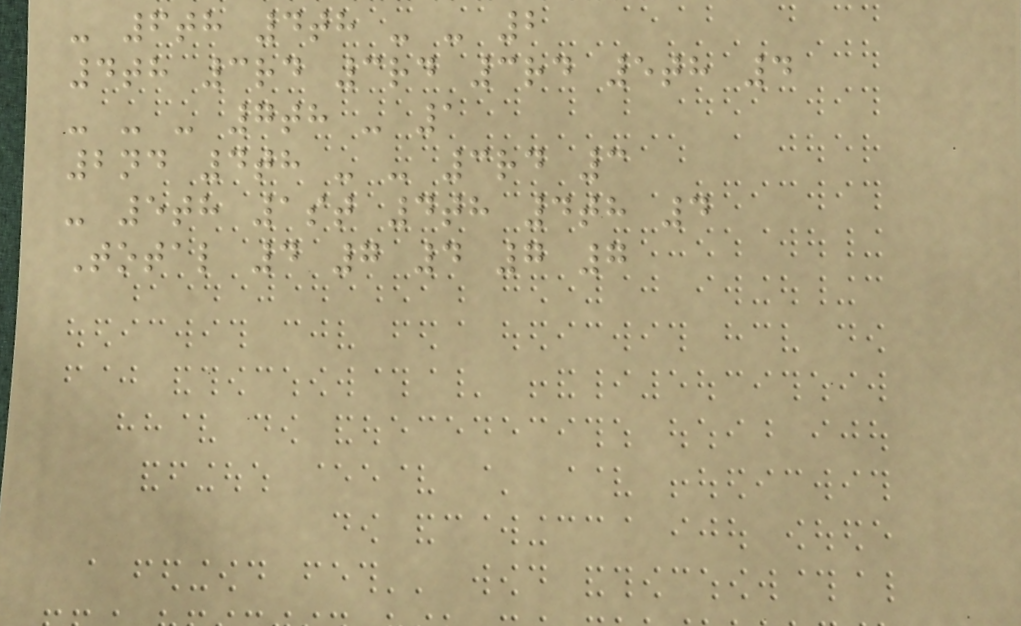- 6th 4th - - 2
4th 3rd 3rd 3rd 5th 4
- - - 7th - 1
2nd 4th - - 3rd 3
- 5th 1st 4th 4th 4
Total 4 7 4 7 7
